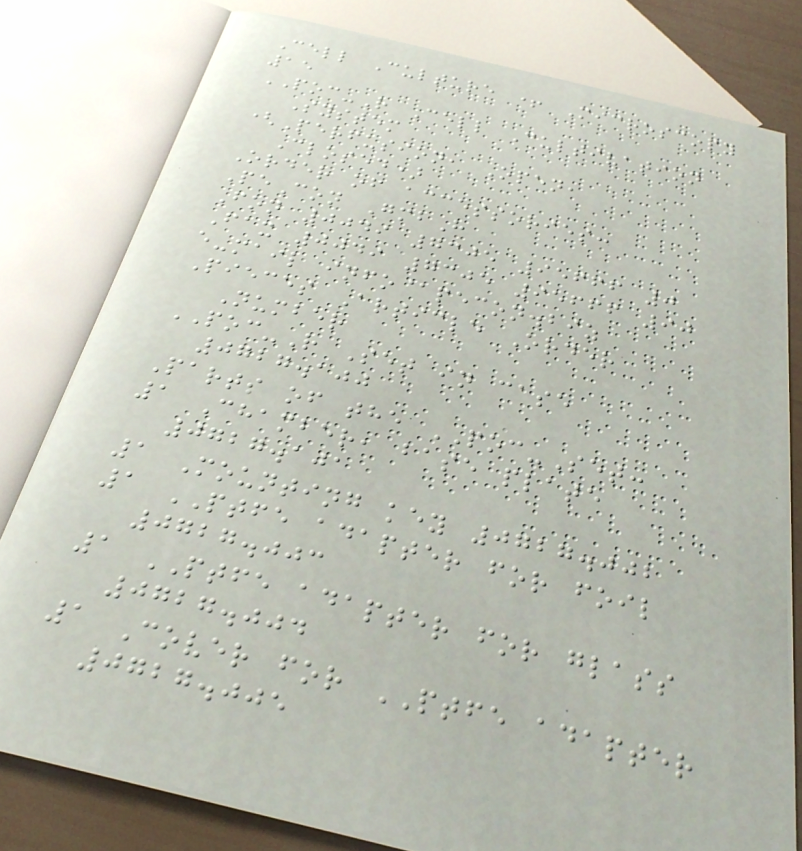Cell Culture + Microscopy
15
POC-R Cell Cultivation
System
(Perfusion, Open,
Closed)
Order of accessories:
PeCon GmbH
Fon 0049 7305 95666 0
Fax 0049 7305 95666 90
e-mail info@pecon.biz
Pieces Article Order
Number
POC-R Set in case
0727.100
Parts of the POC-Set:
1 Chamber, base plate
0727.101
1 Mounting key 0727.002
1 PTFE adapter for foil
0727.003
1 PTFE adapter for glass
0727.004
1 Cover for PTFE adapter
0727.005
